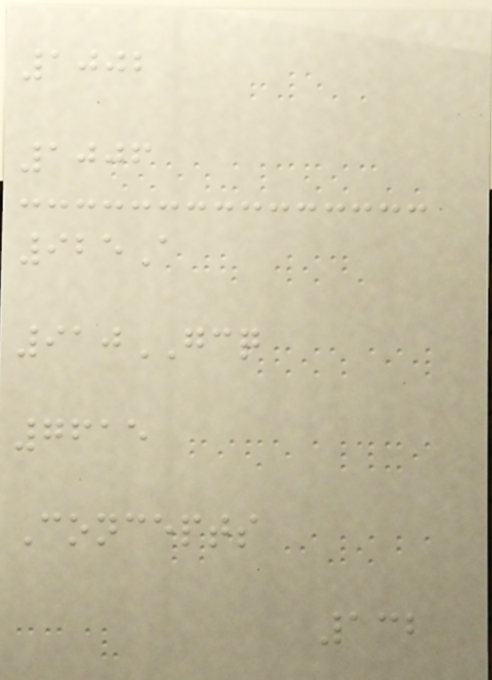1002
1006
925A
910GCQ
7615
Concepts
132
